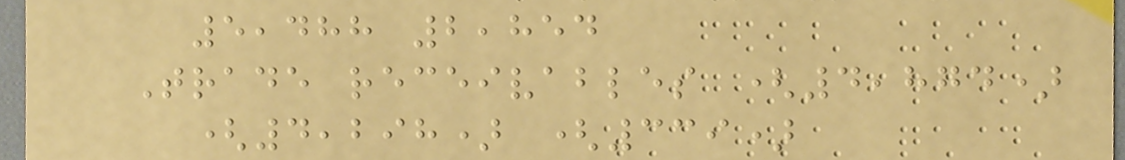5,488 2,854
Trade receivables (4,874)
(4,298) (339)
